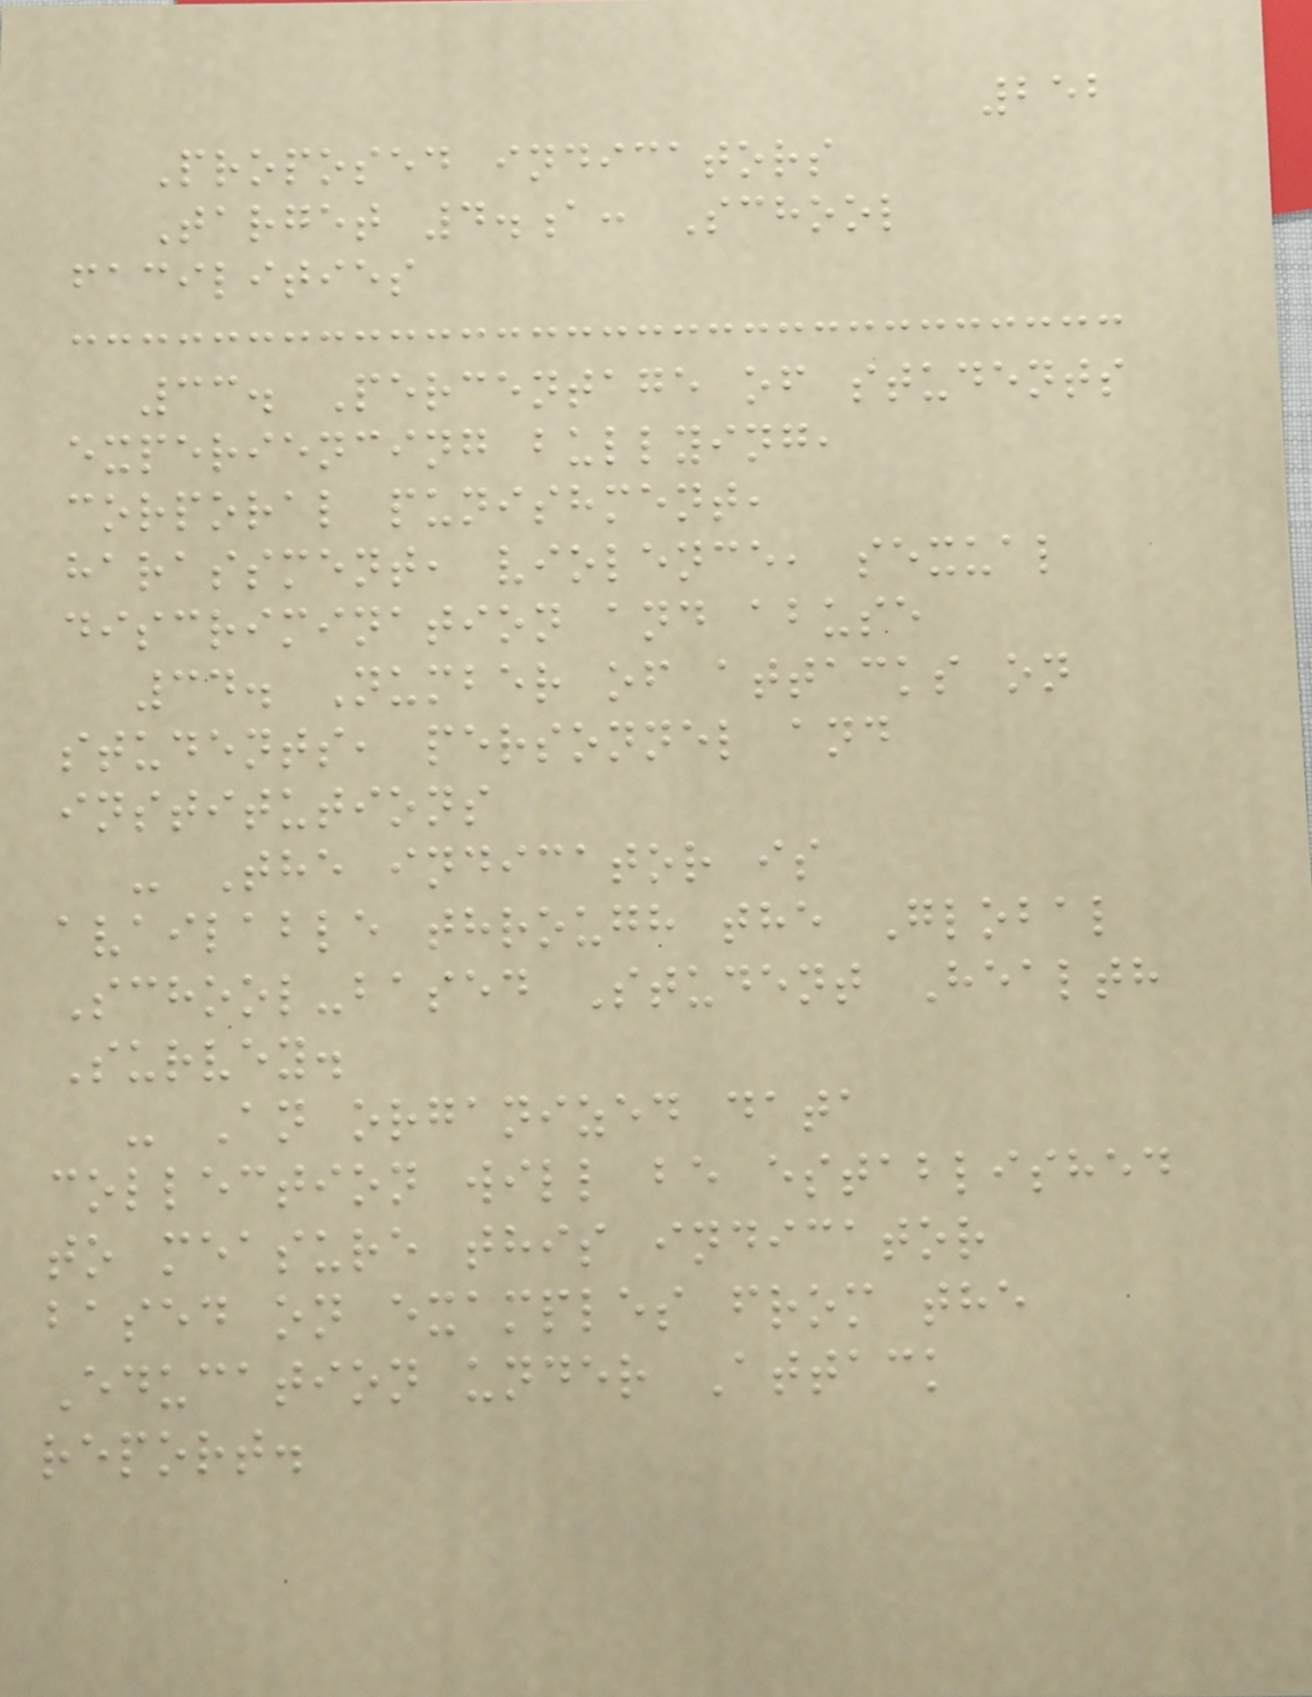252
Proposed indicators
Target 4.a: School
facilities
33. Percentage of students
experiencing bullying,
corporal punishment,
harassment, violence, sexual
discrimination and abuse
34. Number of attacks on
students, personnel and
institutions
- The indicator is
available through the Global
School-based Student Health
Survey.
- An organized data
collection will be established
to measure this indicator
based on examples from the
Education under Attack
report.
